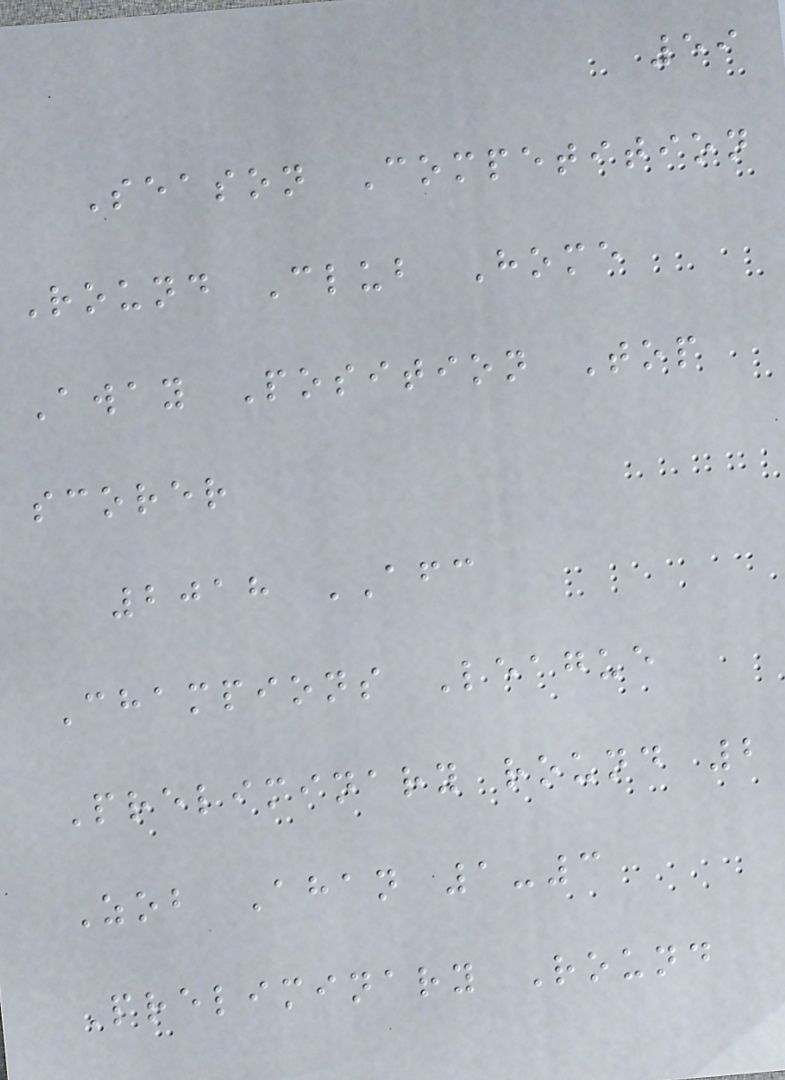59
Season Competition
Round Club Home
Away Position Top
scorer
2018 AFC
Champions League
Preliminary round 2
Zob Ahan 1-3
Preliminary Round
